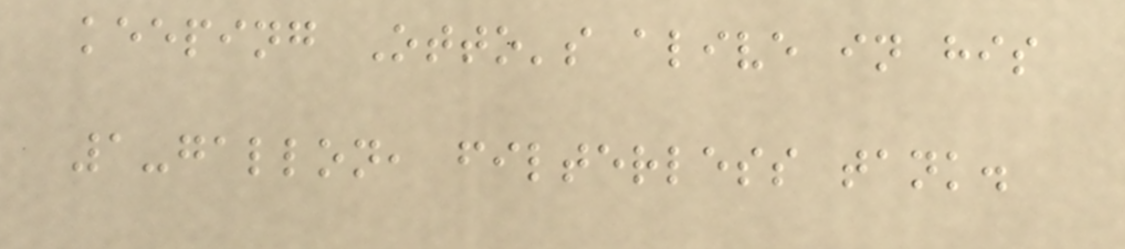keeping Otto's alive in his
1-gallon, filterless tank.
